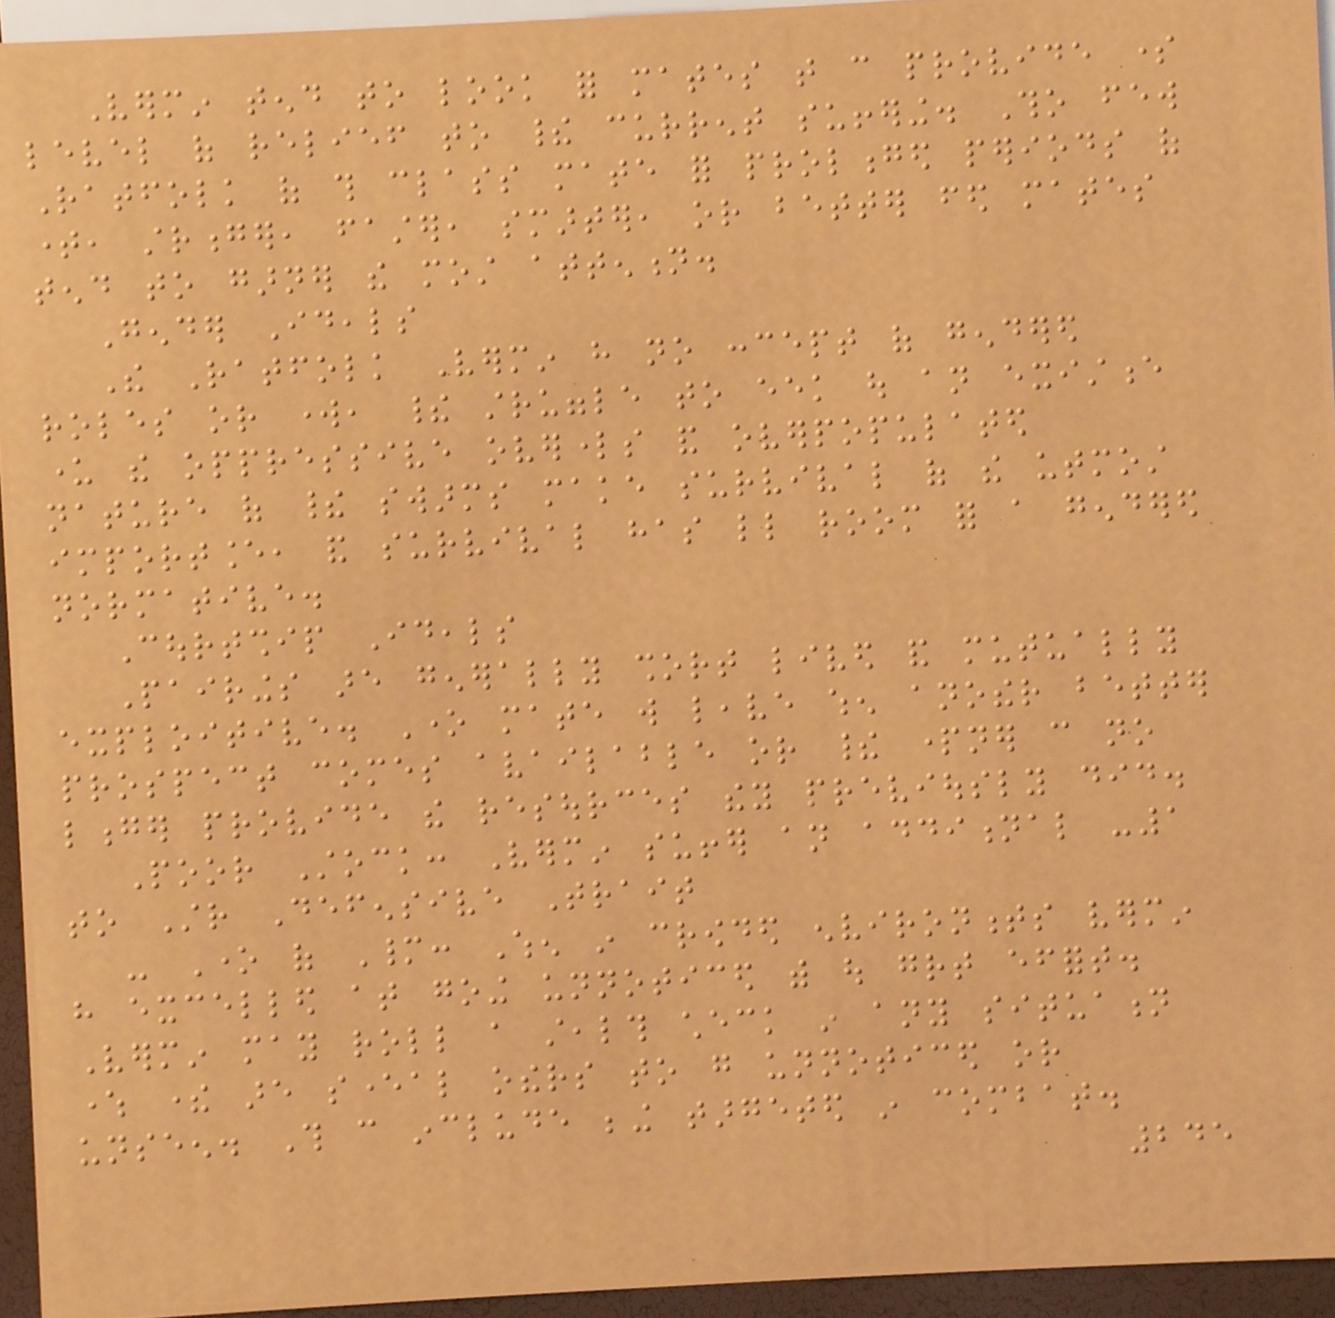Vermin tend to look for mates that can provide some
level of relief to their current suffering. Tho few
Ratfolk of this class mate for prolonged periods of
time, stronger, faster, smarter, or better fed mates
tend to garner the most attention.
Gender Ideals
The Ratfolk Vermin have no concept of gendered
roles or work, their struggle to eek out an existence
under the oppressive overlords and overpopulated
nature of their swarms make survival of the utmost
importance, and survival has little room for a gendered
normative.
Courtship Ideals
Pairings are generally short lived and mutually
exploitive. One mate will leave when another better
prospect comes available or their partner can no
longer provide the resources they previously did.
Poor Stock: Vermin suffer an additional -1
to Str Defensive Trait
- One of Many: When in crowded environments vermin
have excelled at going unnoticed with out great effort.
Vermin may roll a stealth check in any situation
where there are several others to go unnoticed or
unseen. This can include being targeted in combat.
245
